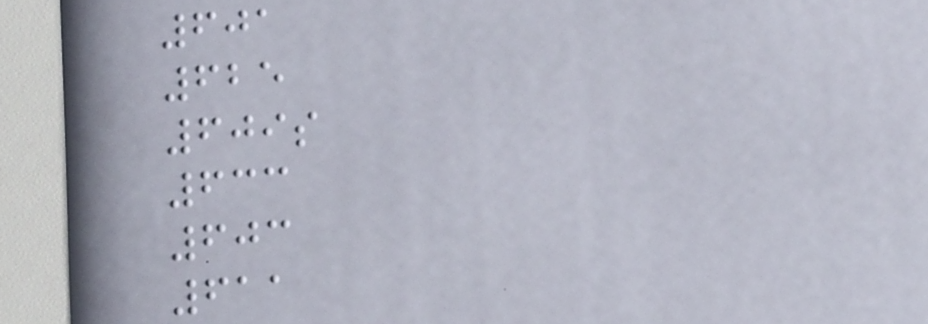601
625
609s
633
603
611
